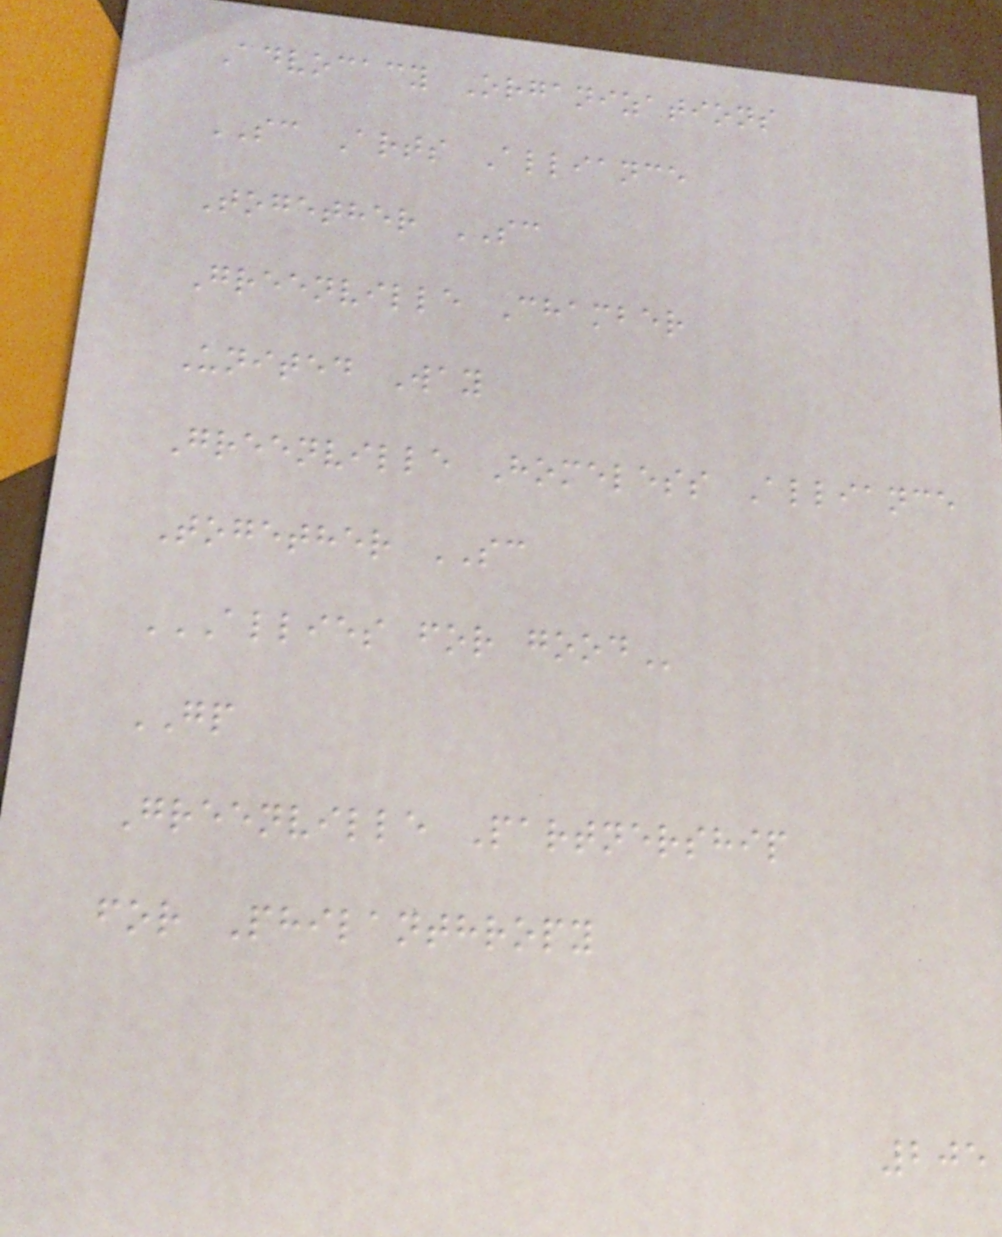Advocacy Organizations
SC Arts Alliance
Together SC
Greenville Chamber
United Way
Greenville Homeless Alliance
Together SC
ALLIES FOR GOOD
GP
Greenville Partnership
for Philanthropy
205
